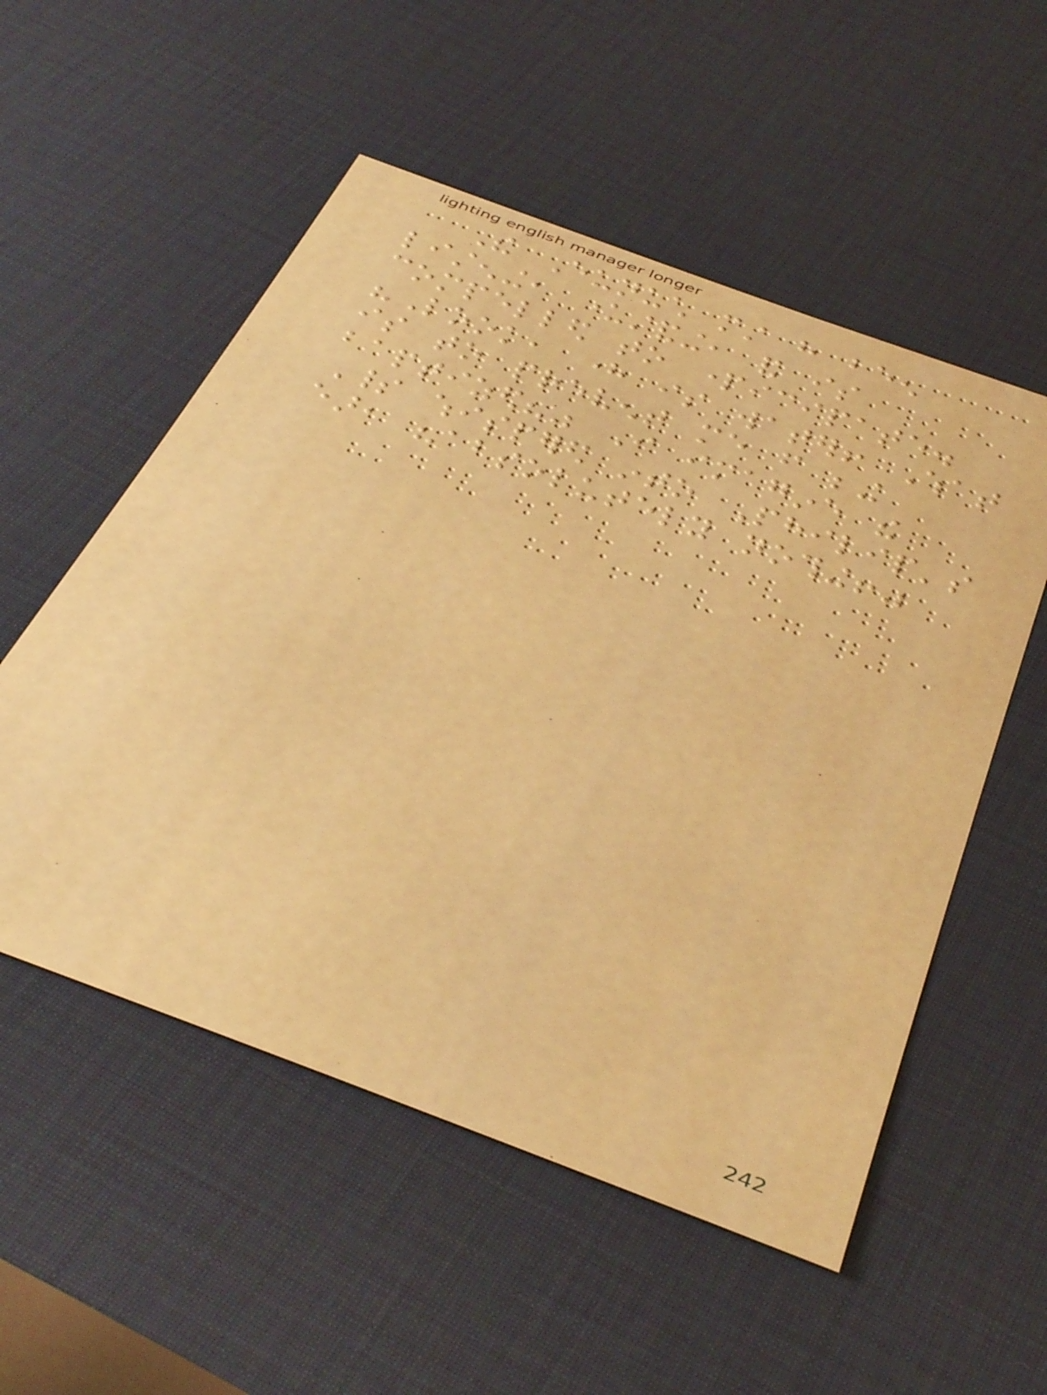The Eunuch must have been
listening, understanding, and is
compelled to participate.
"Look, here is water! What
is to prevent me from being
baptized?" I imagine the
Spirit whispered into Philip's
ear, "absolutely nothing!"
